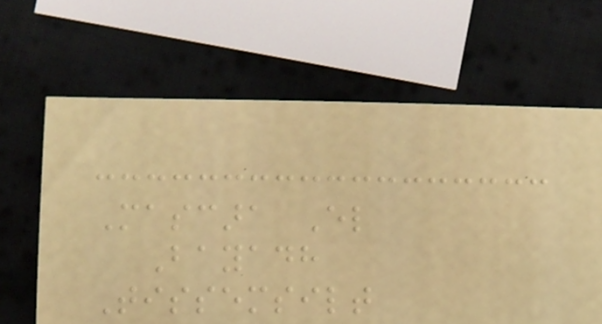Mascara El
Bayadh
Tissemsilt
